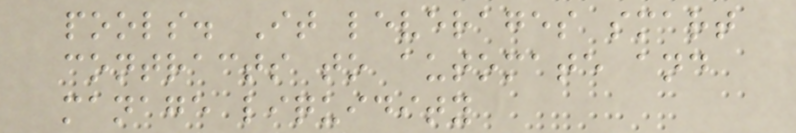pools. It leverages smart
contracts to automate and
manage liquidity
